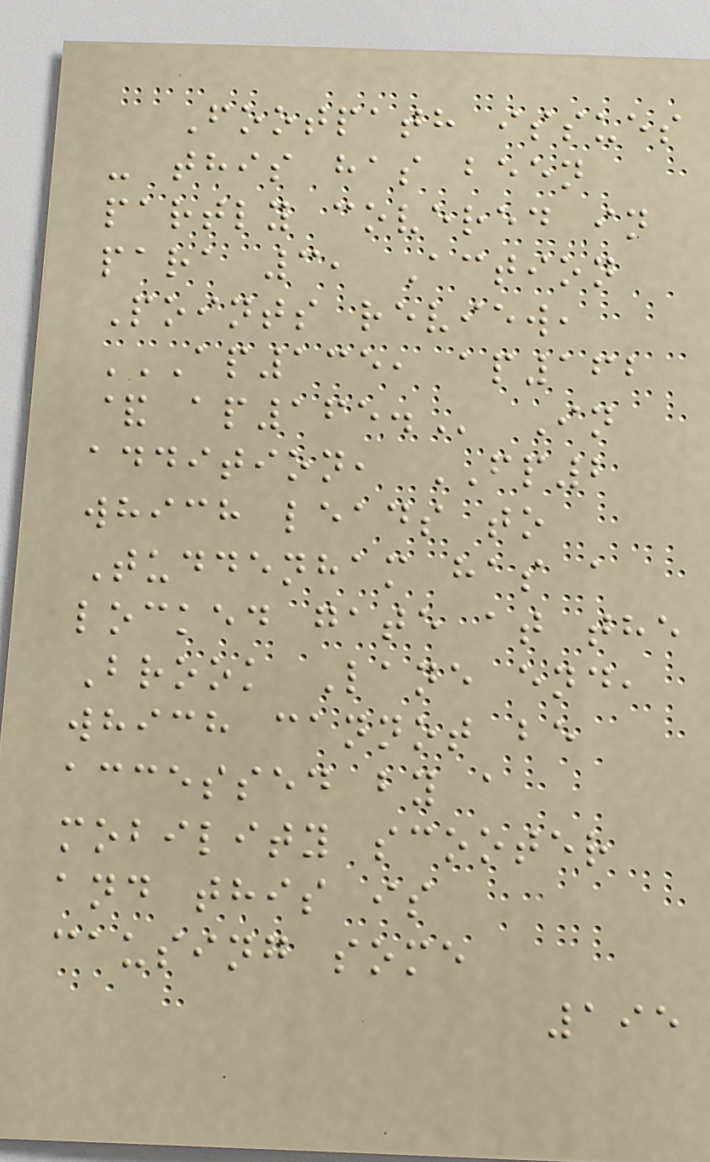Footpath issues
- this has been
partly covered in
para 3, Action
Points review,
AP135, AP162
& AP165. In
addition, FP2
which leads to
Tuddenham has a
locked gate at the
Brook Lane end,
which cannot be
accessed by a
mobility scooter
and this is
causing some
195
